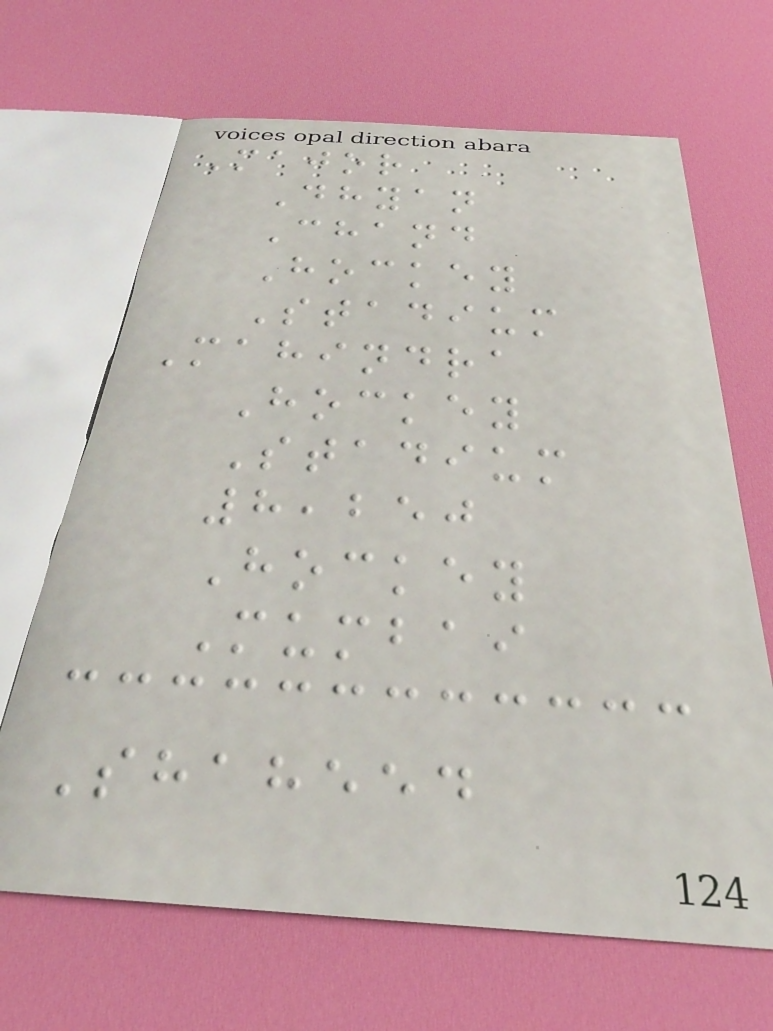Major
Dhyan
Chand
Hockey
Stadium
Mahindra
Hockey
Stadium
8,250
Hockey
Mumbai
Shaheed
